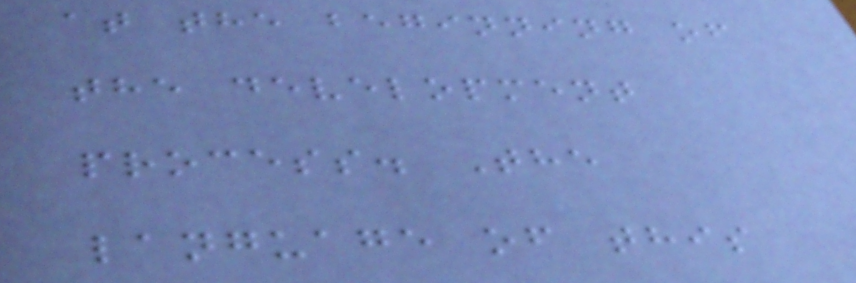at the beginning of
the development
process. The
language of this
